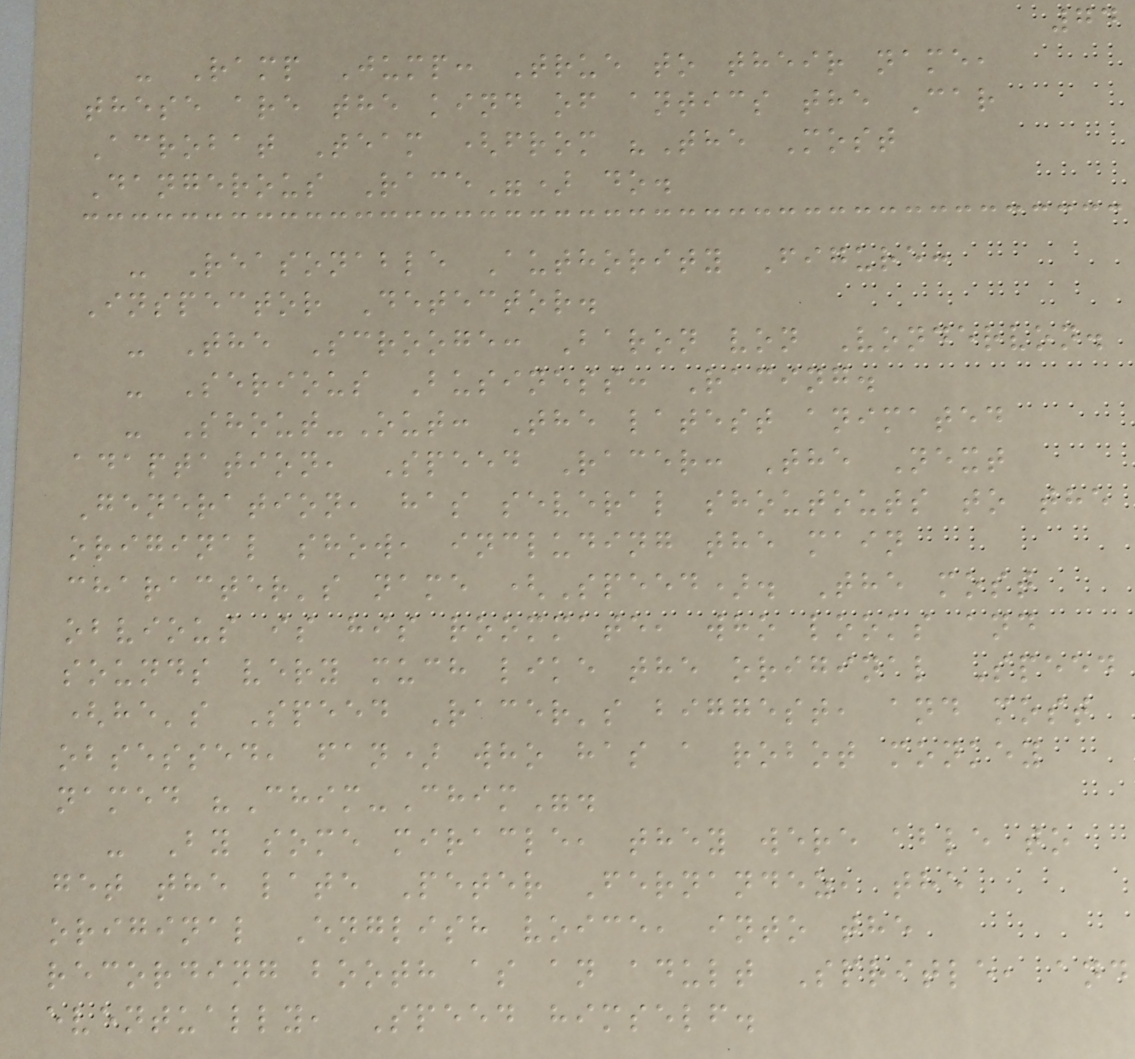74
- Ramp Jump: True to their name,
these are the kind of antics the Car
Acrobat Team (from "The Most
Dangerous Race") do.
- Reasonable Authority Figure:
Inspector Detector.
- The Scrooge: Baron von Vondervon.
- Serious Business: Racing.
- Shout-Out: The latest animated
adaptation, Speed Racer: The Next
Generation, has several shoutouts to the
original show, including the main
character's name (Speed). The most
obvious is his roommate, who looks and
sounds very much like the original Speed
(he's Speed Racer's biggest, and most
obsessed, fan) who has a robot monkey
named "Chim-Chim".
- By some miracle, they were able to
get the late Peter Fernandez, the
original English voice, into the
recording booth as an adult Spritle, and
eventually, Speed himself.
